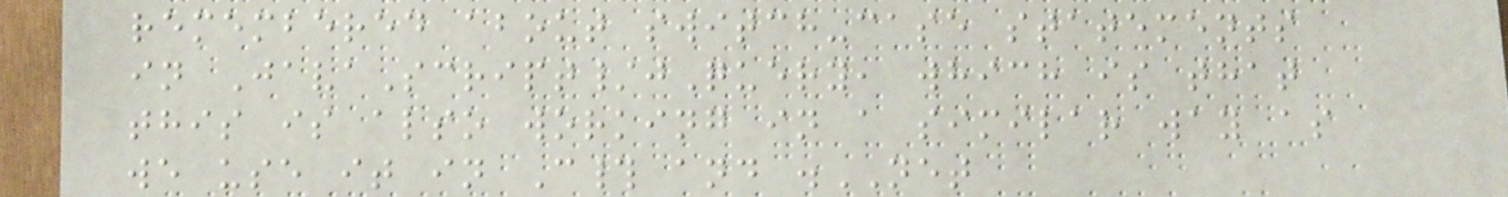remembered about switch-case statements
in JavaScript/jQuery, which is that
this is also working in a similar way as
we use it in C# and .NET
